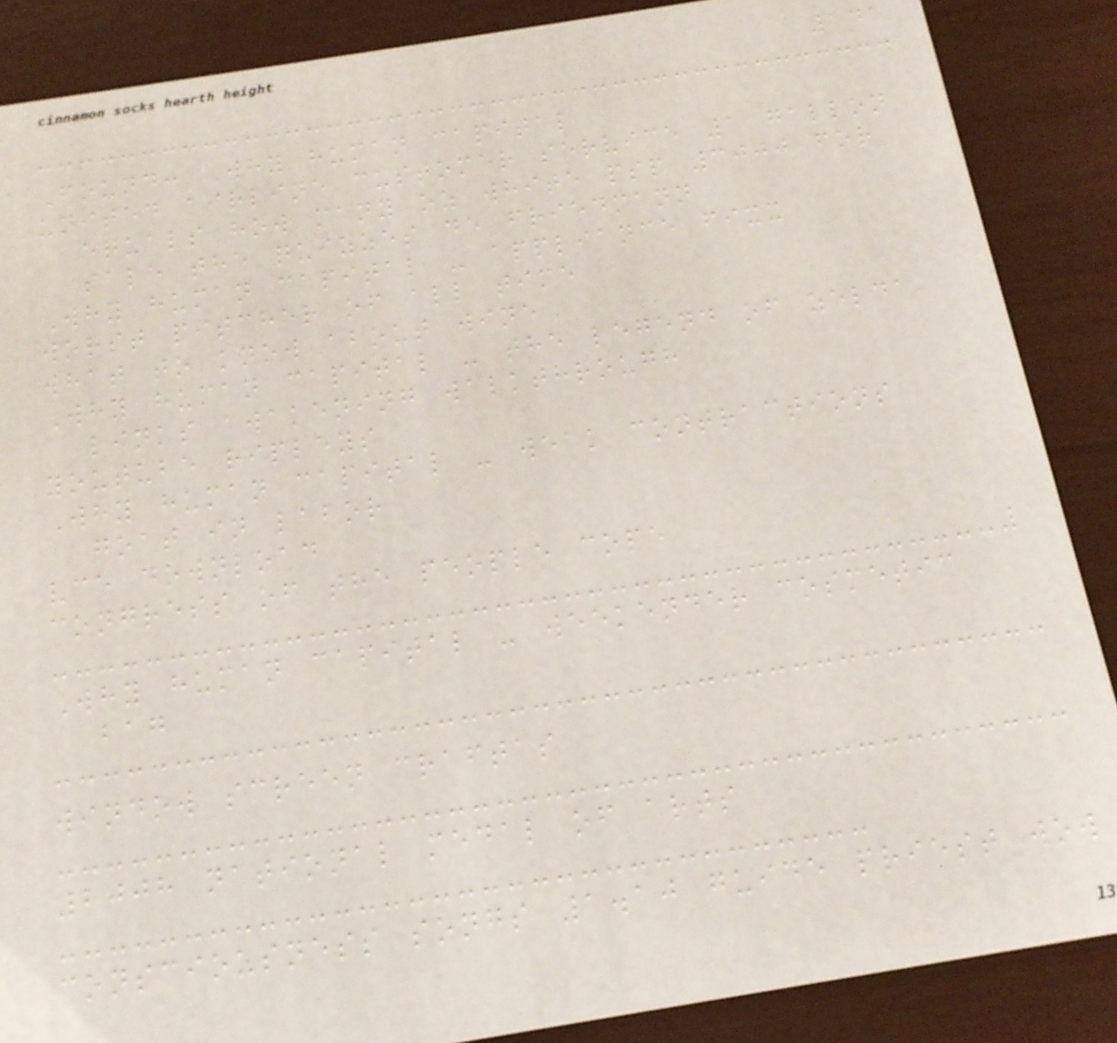141
Found: Why human capital
united airline customer service 1 gallon
equals how many oz white psp 3000 for
sale the quizzes de friedmann
Why human capital - appliance fixx
worst pitcher of all time
what to know about wine
Why human capital - the legend of zelda
links awakening walkthrough
youtube ripleys
Why human capital - weak contractions
goat in labor
vce download
congress of the people cope
Why human capital - weekender cosmetic
bag
window screen craftas
2008 national medal of arts
consciousness songs 1.10 guide priest wow
